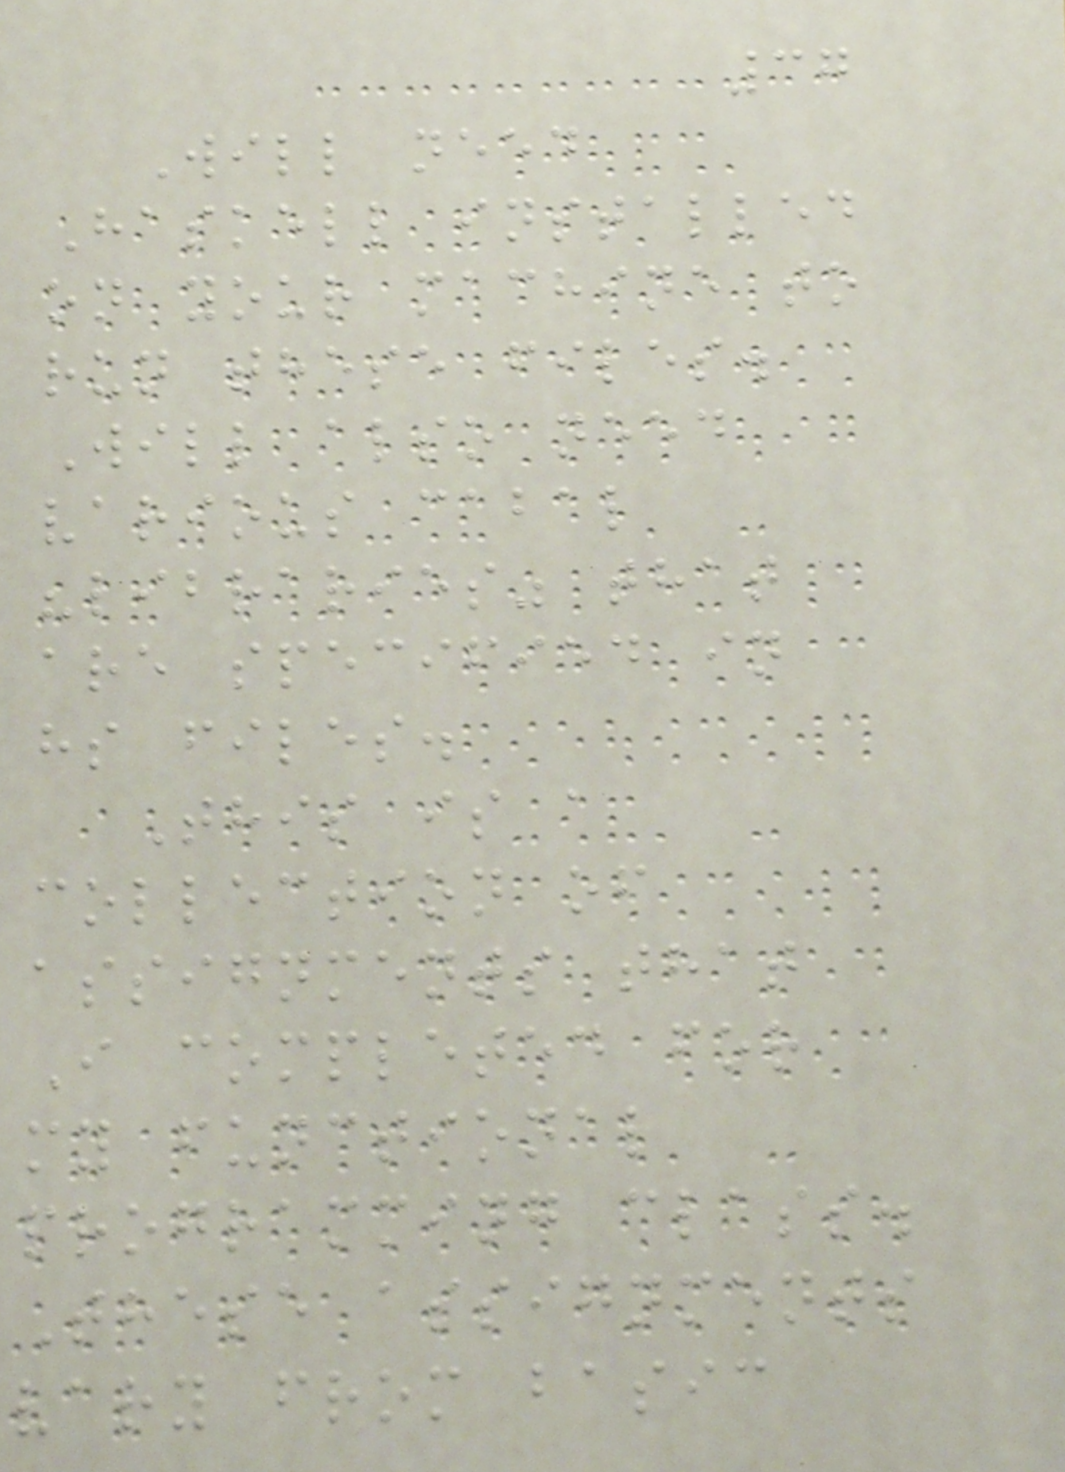37
Will need
Haskell installed
on your machine to
run these files.
Will also need
various cabal
"libraries" that
are specified in
hs files.
This is a
collection of
assignments that
I completed for
my functional
programming class.
These assignments
vary from basic
